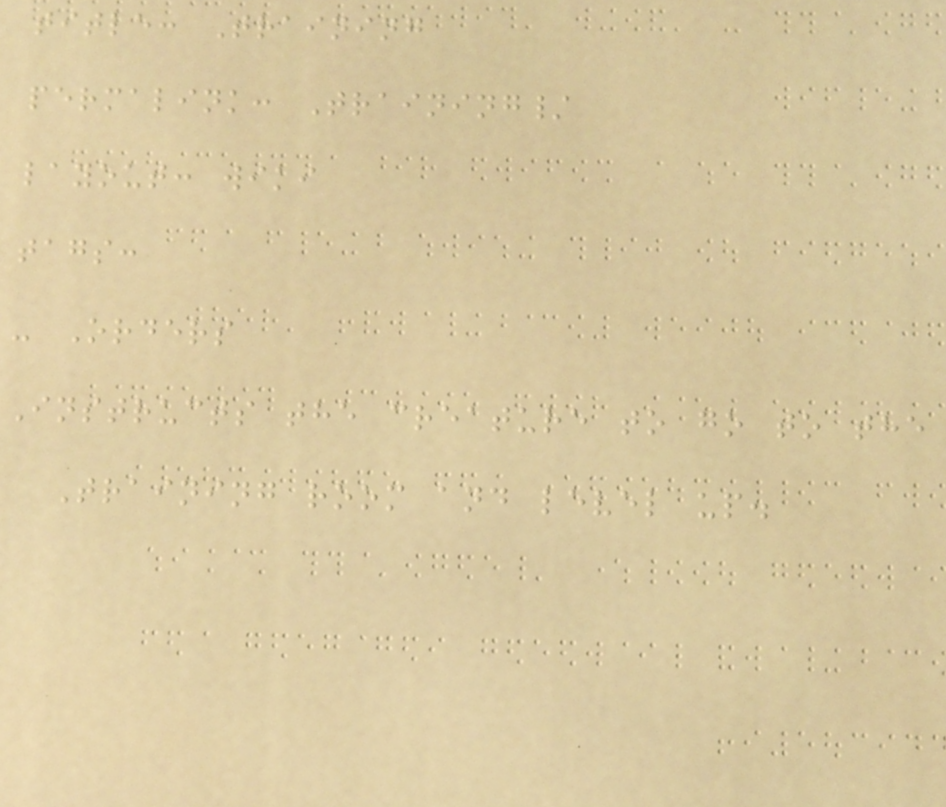title: Training
permalink: Training/
layout: wiki
tags:
- Orders
Instructs the creature to go to the
Training room and level up.
